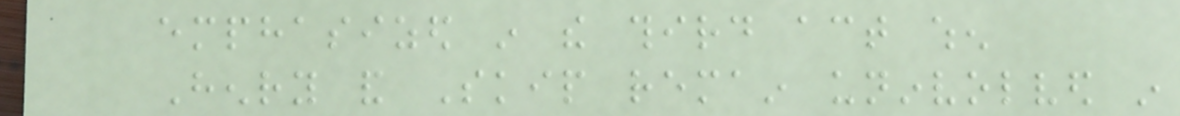emphasized in the third act when
Henry and Skip remain uninvolved in
